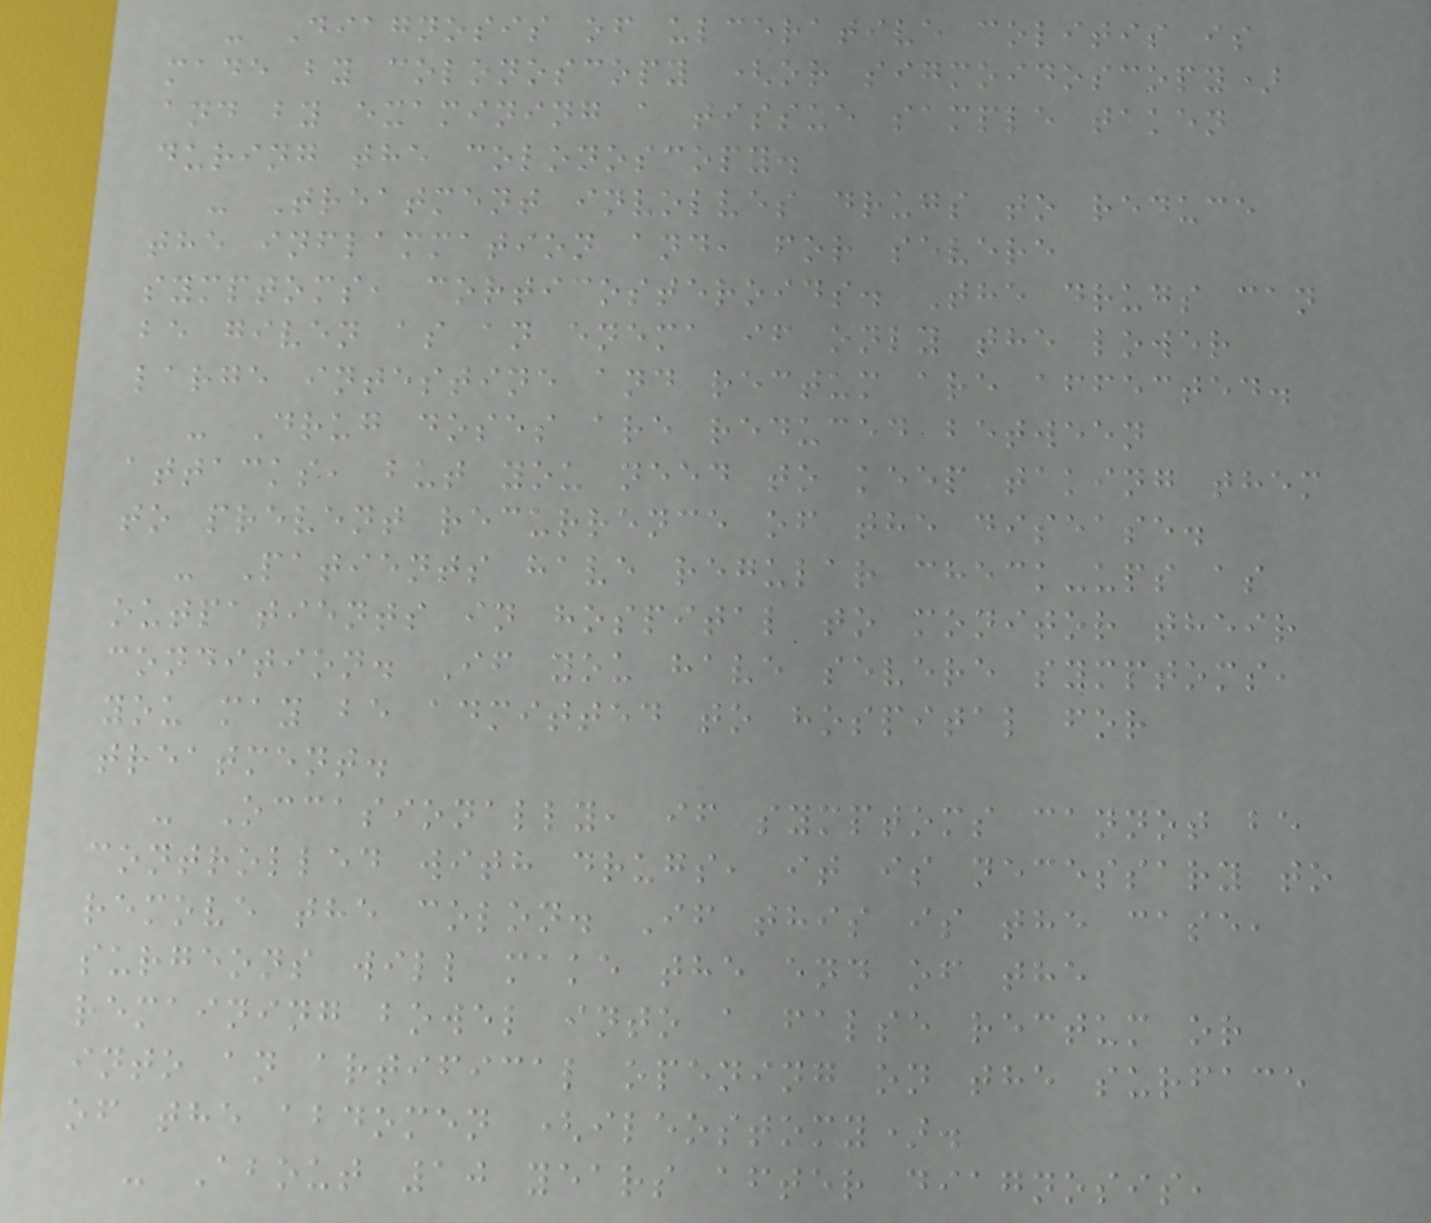- Diagnosis of ulcerative colitis is
made by colonoscopy (or sigmoidoscopy)
and by examining a tissue sample taken
during the colonoscopy.
- Treatment involves drugs to reduce
the inflammation and, for severe
symptoms, corticosteroids. The drugs can
be given as an enema if only the lower
large intestine and rectum are affected.
- Drug doses are reduced between
attacks, but you need to keep taking them
to prevent recurrence of the disease.
- Patients have regular check-ups as
outpatients in hospital to monitor their
condition. If you have severe symptoms,
you may be admitted to hospital for
treatment.
- Occasionally, if symptoms cannot be
controlled with drugs, it is necessary to
remove the colon. If this is the case,
surgeons will make the end of the
remaining bowel into a false rectum or
into an artifical opening on the surface
of the abdomen (ileostomy).
- About 10 years after diagnosis,
